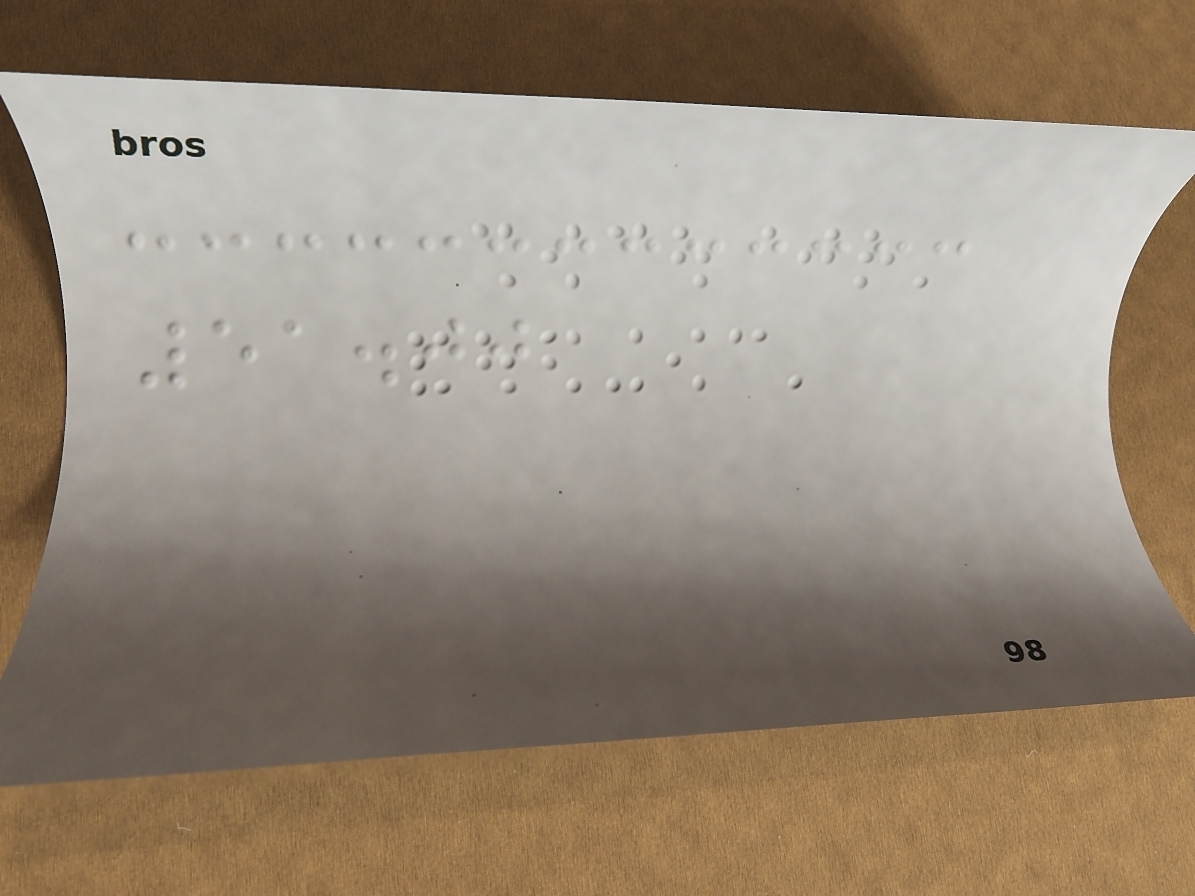51.00
